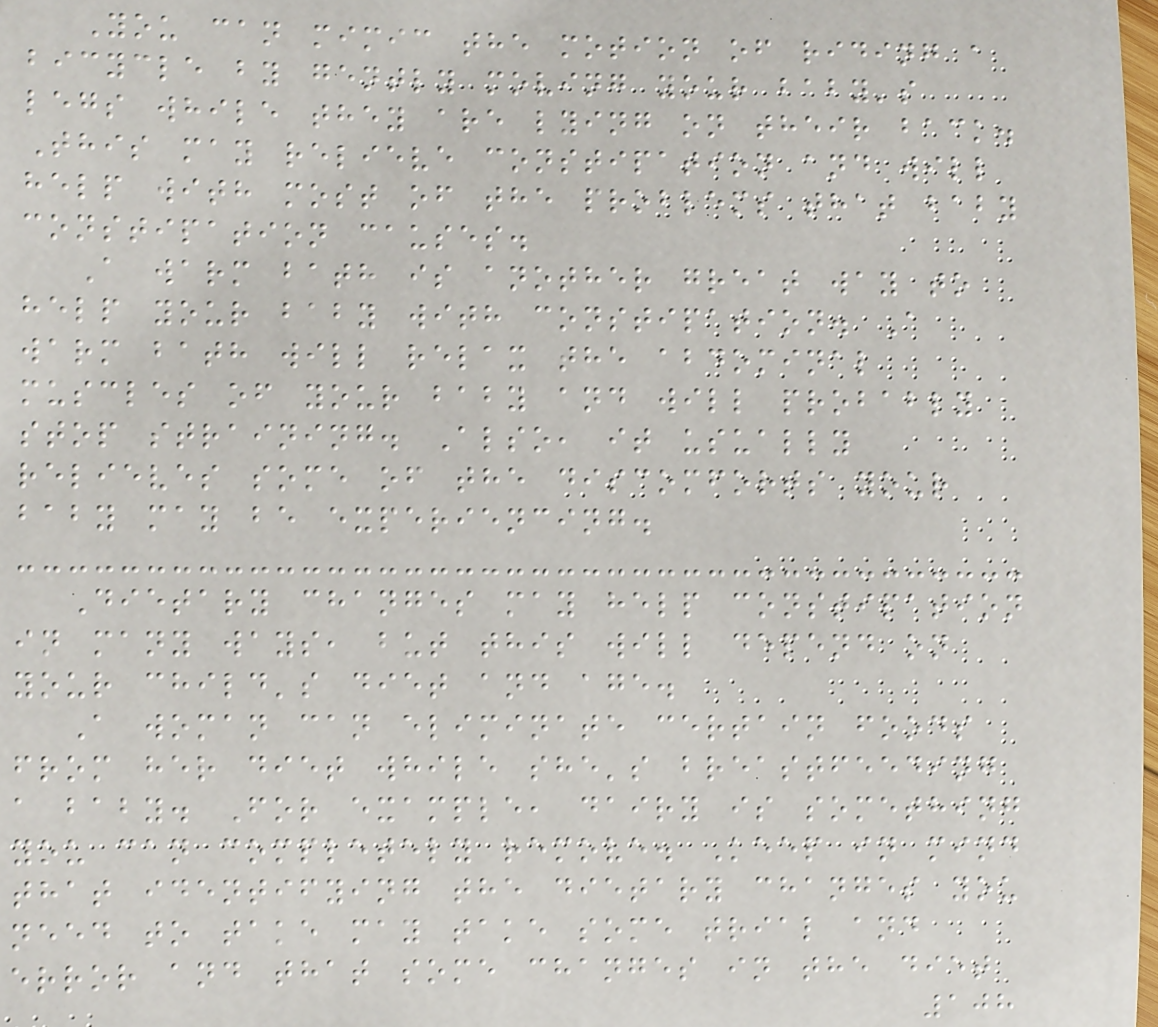You can mimic the motion of riding a
bicycle by gently moving your baby's
legs while they are lying on their back.
This may relieve constipation and will
help with most of the problems that baby
constipation causes.
A warm bath is another great way to
help your baby with constipation. A
warm bath will relax the abdominal
muscles of your baby and will probably
stop straining. Also, it usually
relieves some of the discomforts your
baby may be experiencing.
Dietary changes may help constipation
in many ways, but this will depend on
your child's diet and age.
A woman can eliminate certain foods
from her diet while she's breastfeeding
a baby. For example, dairy is something
you can completely remove. Keep in mind
that identifying the dietary changes you
need to take may take some trial and
error and that some changes in the diet
108
